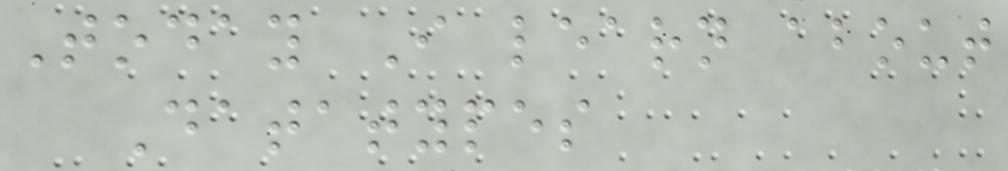Today I learn about
Datatypes
